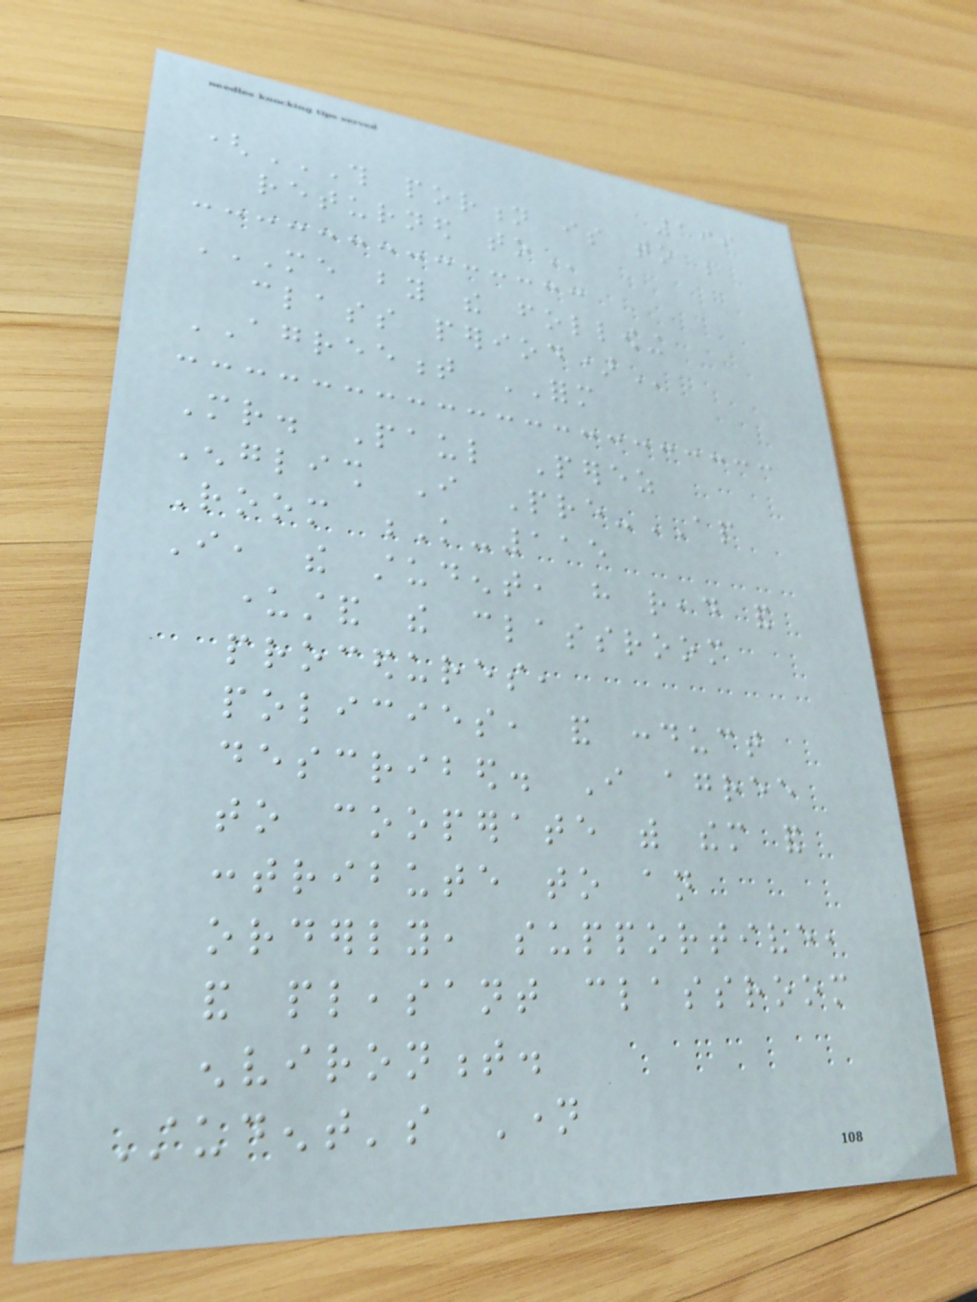199
(THIS PORTION IS TO BE
RETURNED TO
ME BY THE FOLLOWING
CLASS PERIOD)
AGREEMENT FORM
Mr. Paul Perez
English I Pre-AP
Room K-115
I, the student, have read and
understand the classroom
procedures,
policies, and conduct
described. I agree
to cooperate with them and
contribute to an
orderly, supportive,
and pleasant classroom
environment.
Student's Name
